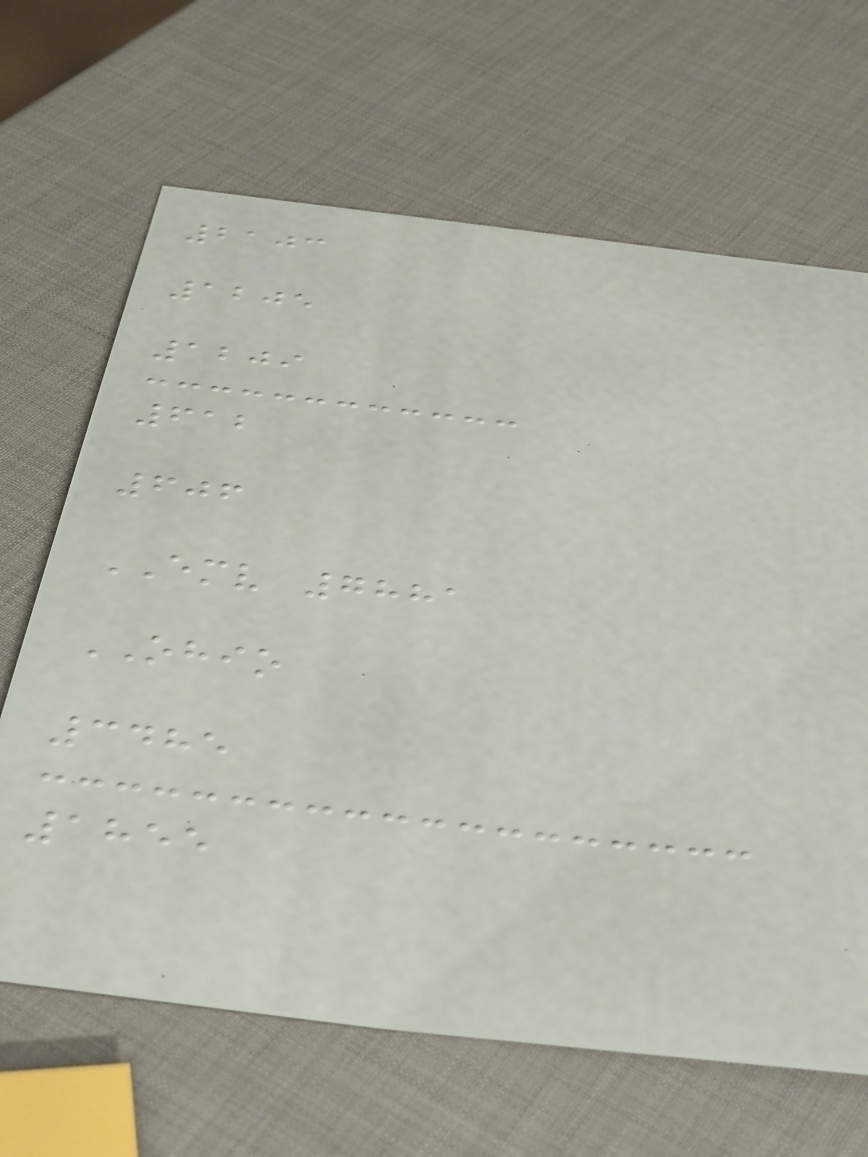2103
1205
1209
612
606
EMV 7881
OHIO
3485
1855
